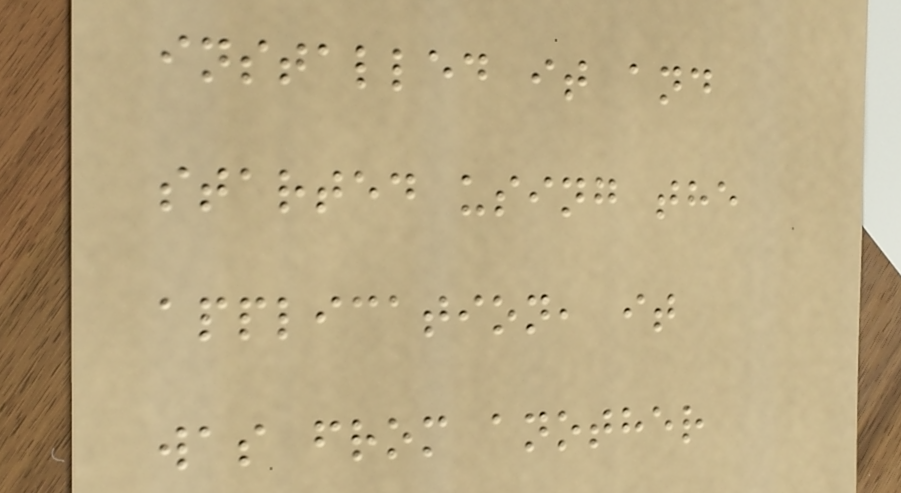installed it and
started using the
application, it
was from another
